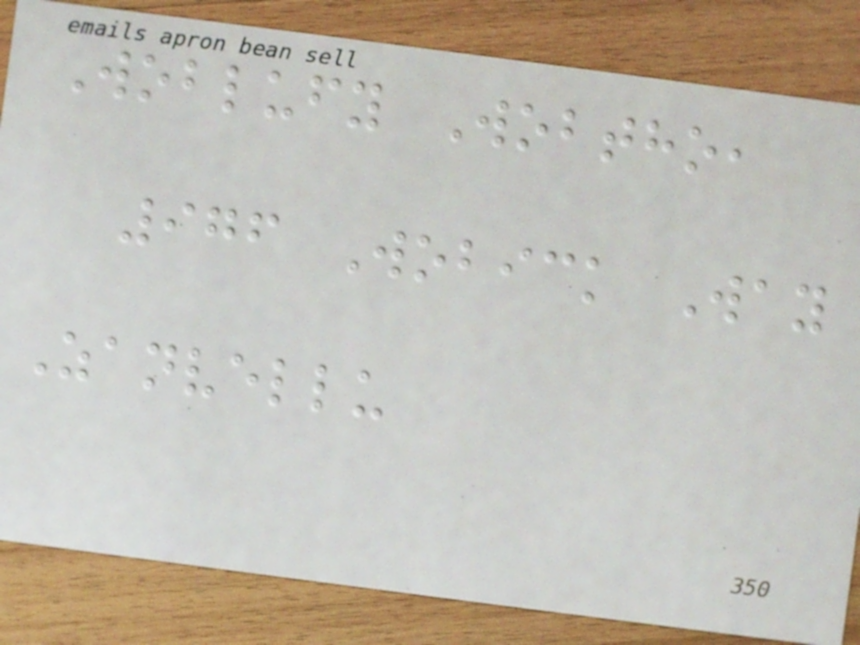Woblufy Wobtho,
976 Wobick Way
Zanvellu
